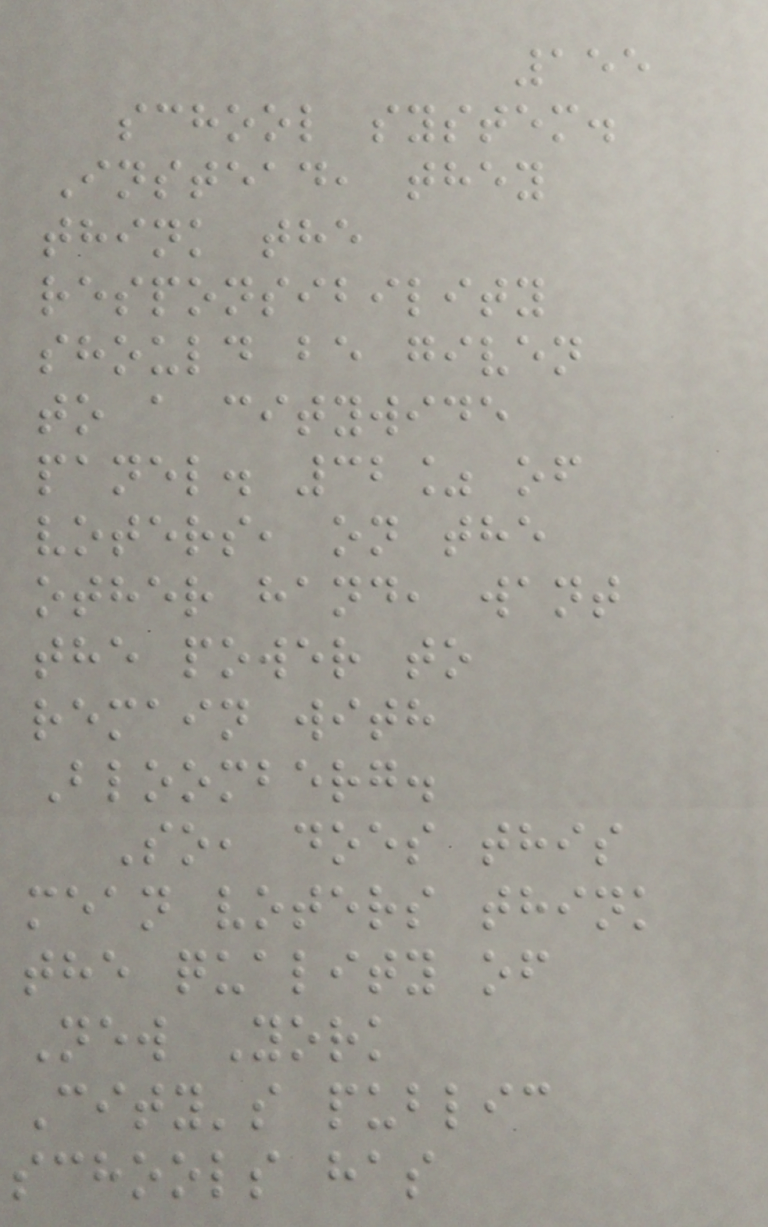155
school system.
Instead, they
think the
responsibility
should be given
to a citywide
panel. 32% of
voters, on the
other hand, want
the power to
remain with
Bloomberg.
So, does this
mean voters think
the quality of
New York
City's public
schools has
